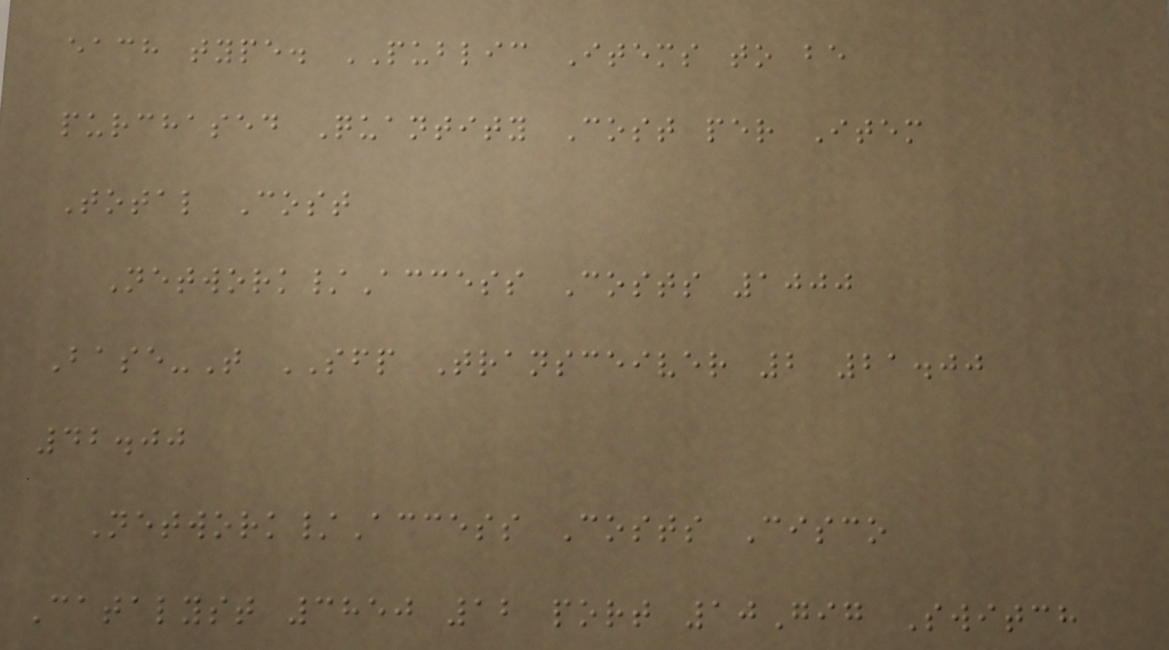each type. PUBLIC Items to be
purchased Quantity Cost per Item
Total Cost
Network/Access Costs 1000
Base-T SFP Transceiver 2 21.00
42.00
Network/Access Costs Cisco
Catalyst 3850 12 port 10Gig Switch
